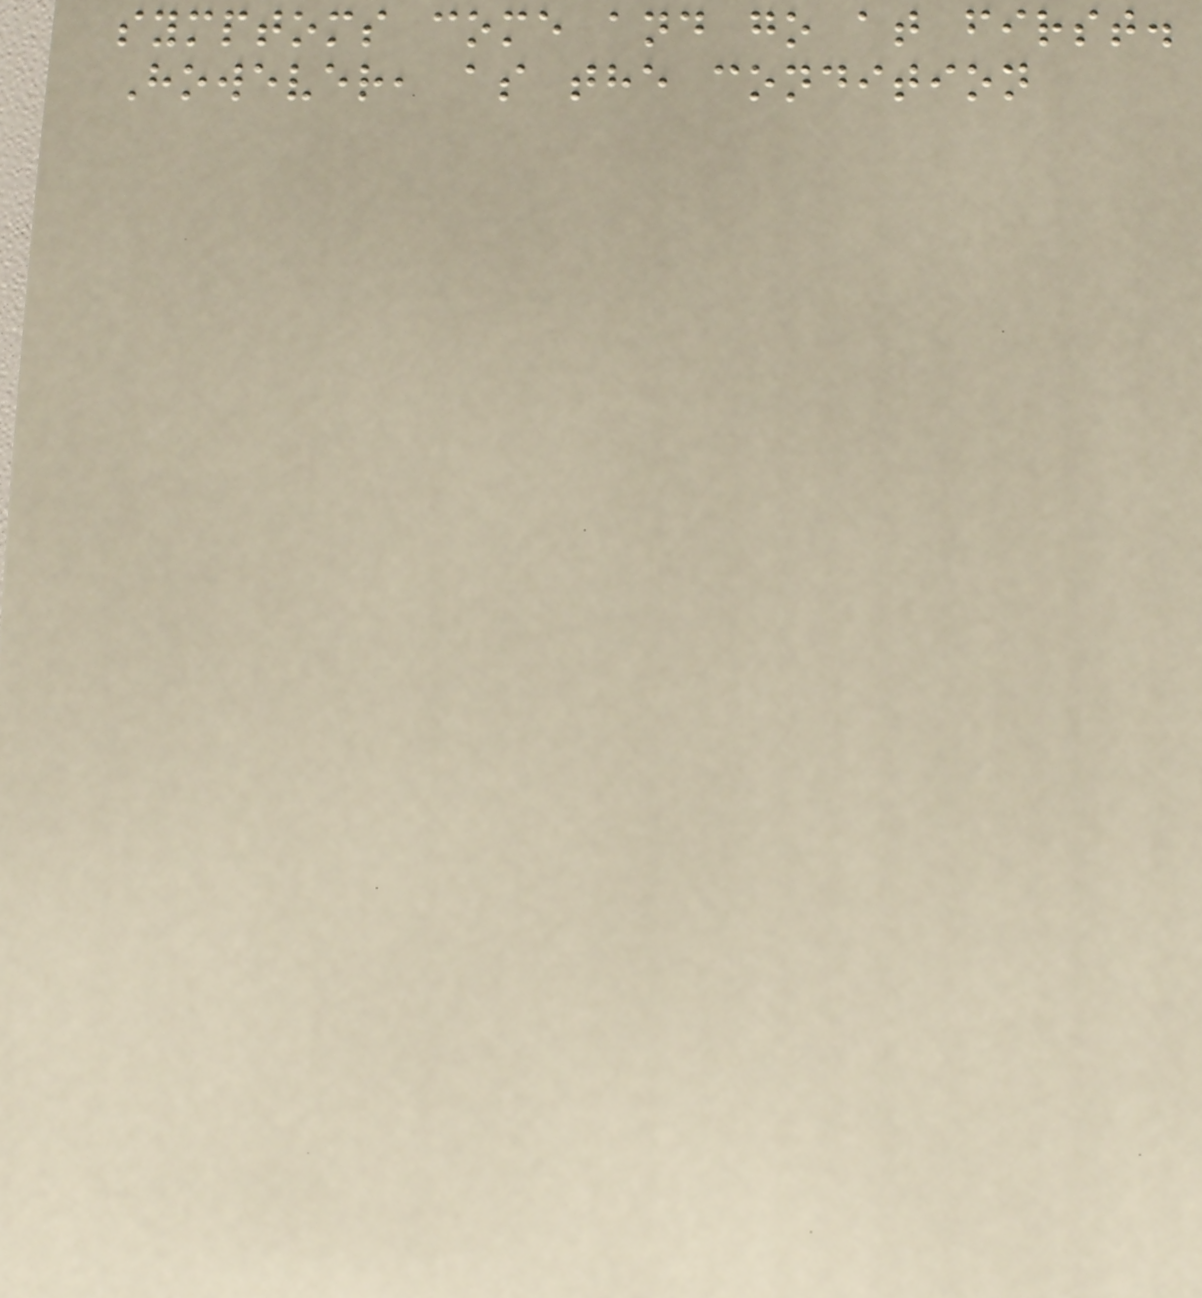symptoms come and go at first.
However, as the condition
